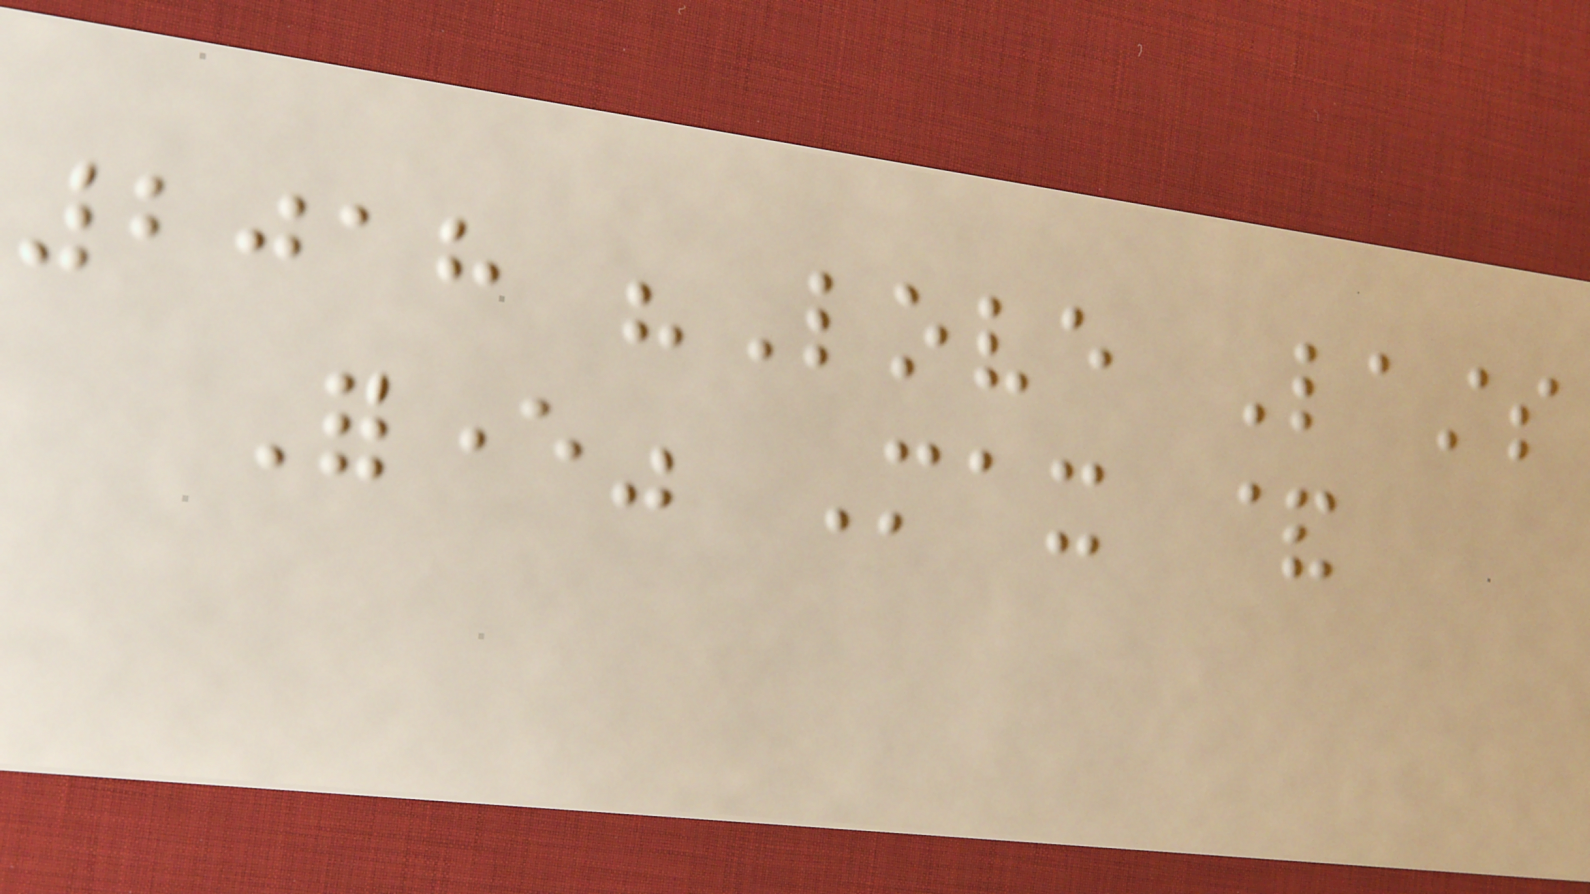2018 "Love Lasts
Forever" Max &
